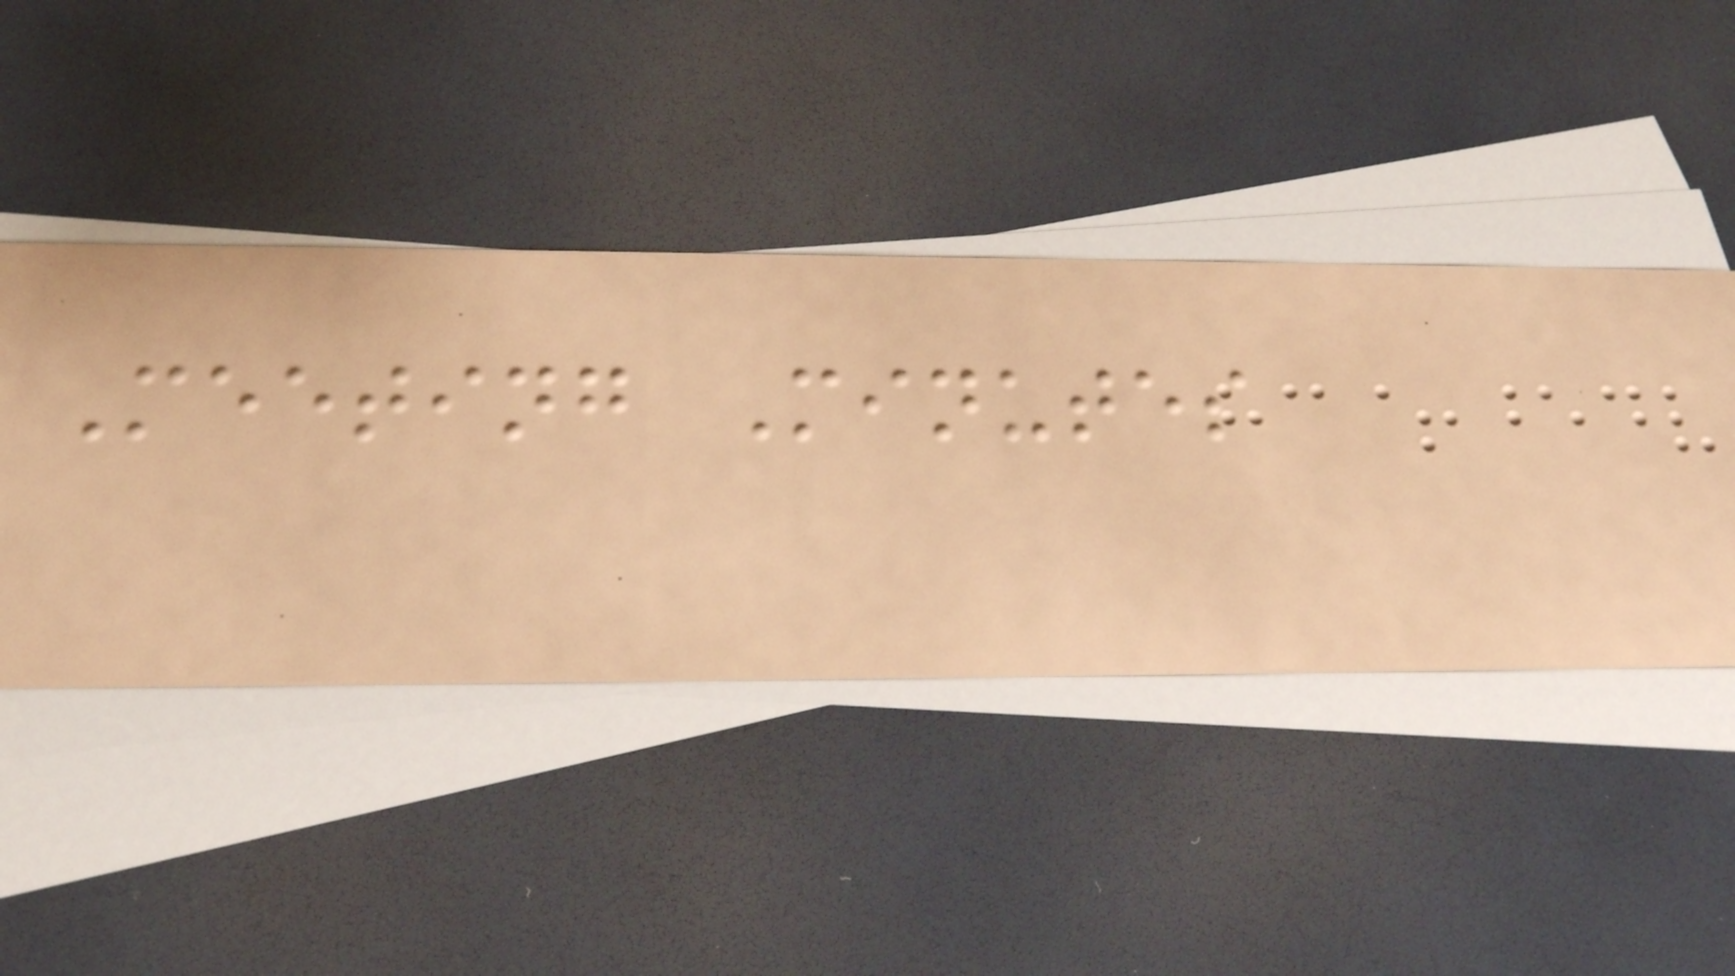Meeting Minutes
